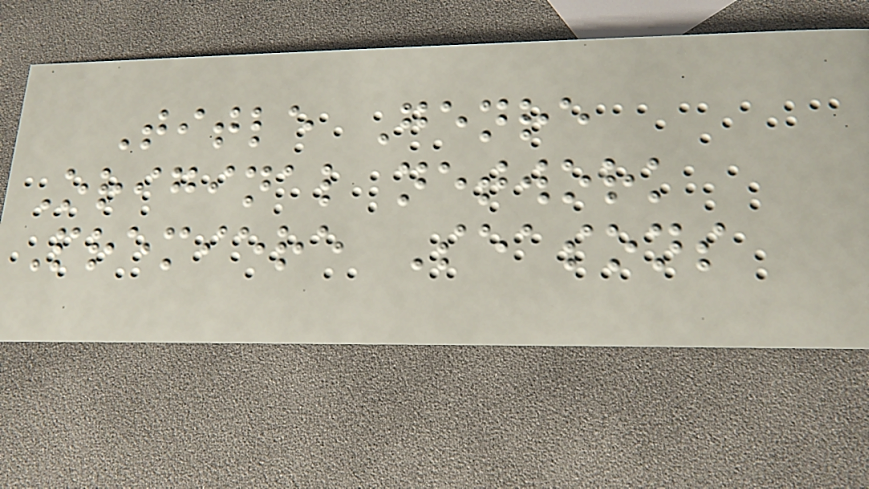Title Genre
Original network
Premiere Seasons
